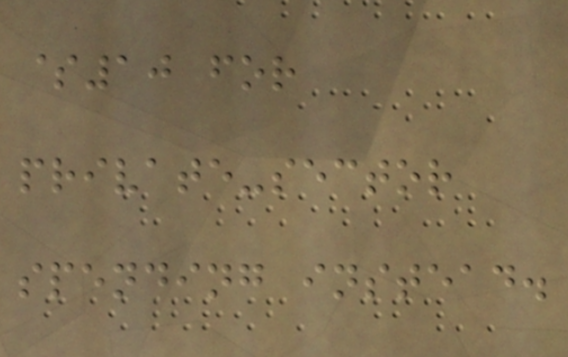$10 for
private-sector
spending instead.
